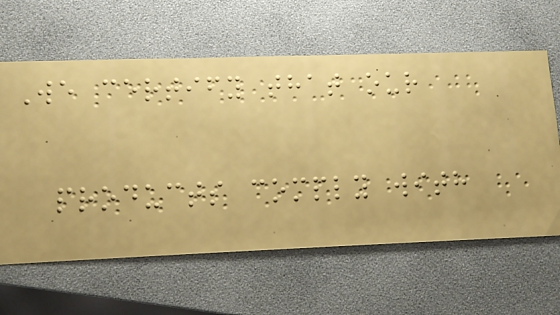We certify that our
products comply with
